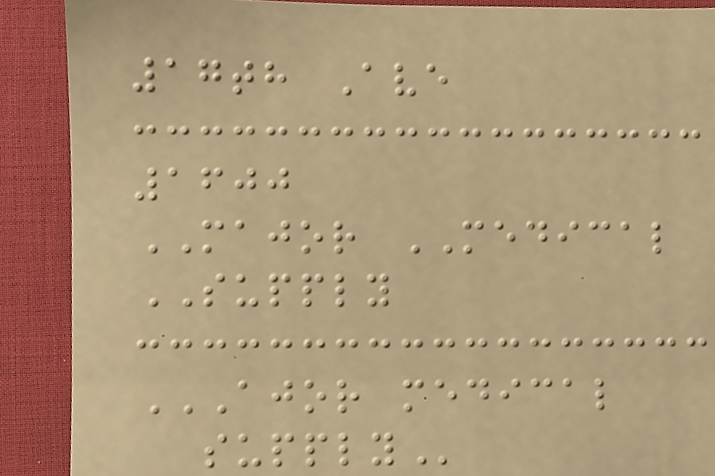17th Ave
1600
MAJOR MEDICAL
SUPPLY
AJOR MEDICAL
SUPPLY
